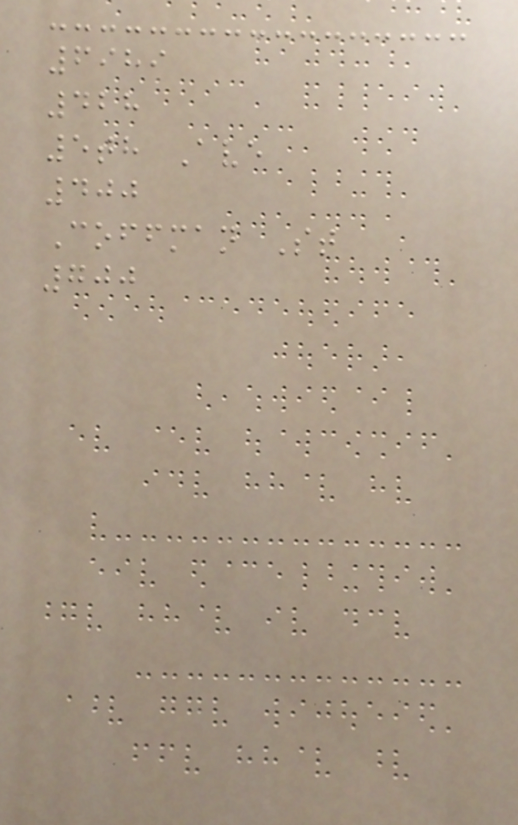6989
428
5th Ave
400
Coffman St
700
